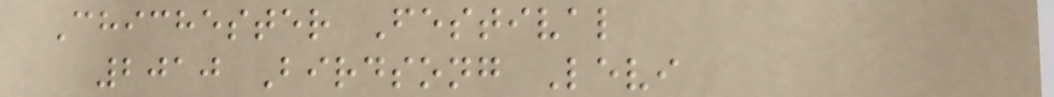Chichester Festival
2010 Birdsong Levi
